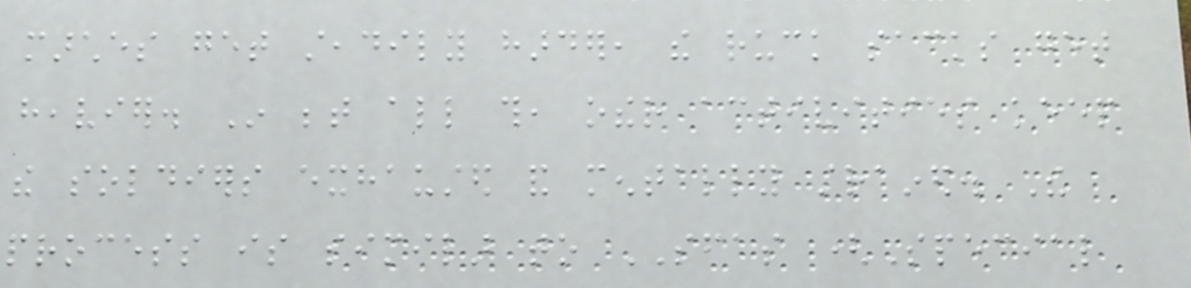marches get steadily harder, the ruck sacks get
heavier. In between all this, other activities keep
the soldiers exhausted and mentally strained. The
process is similar to SFAS (Special
